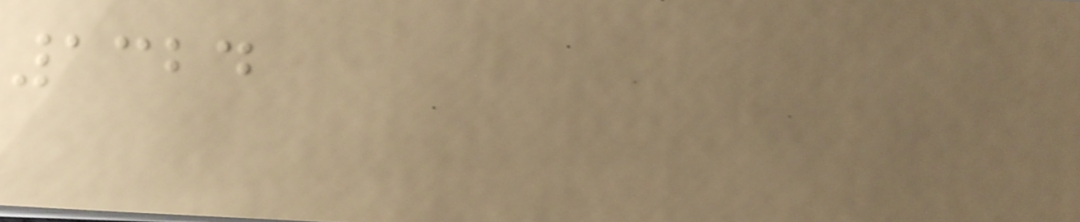1324
